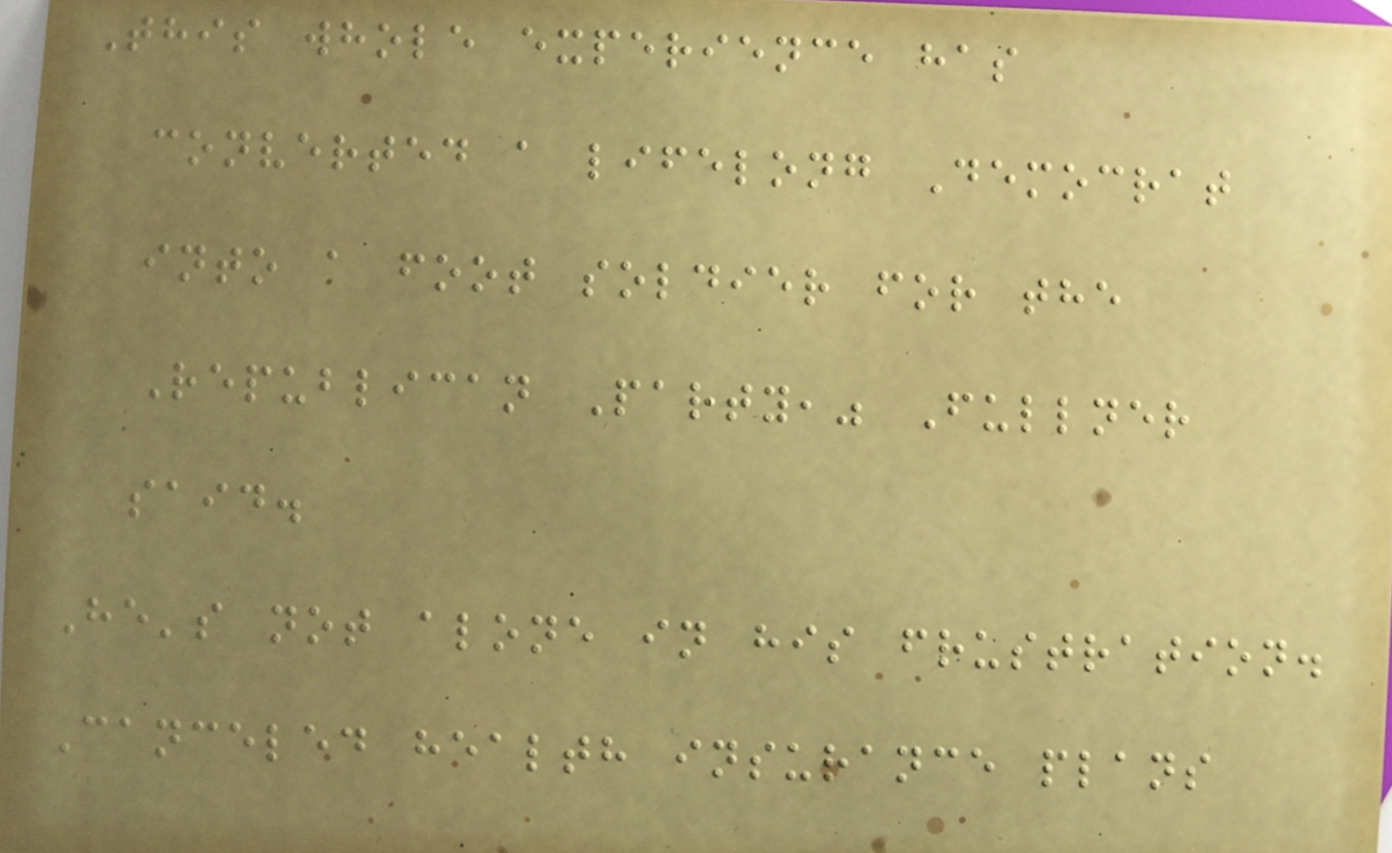This whole experience has
converted a lifelong Democrat
into a foot soldier for the
Republican Party," Fullner
said.
He's not alone in his frustration.
Canceled health insurance plans
